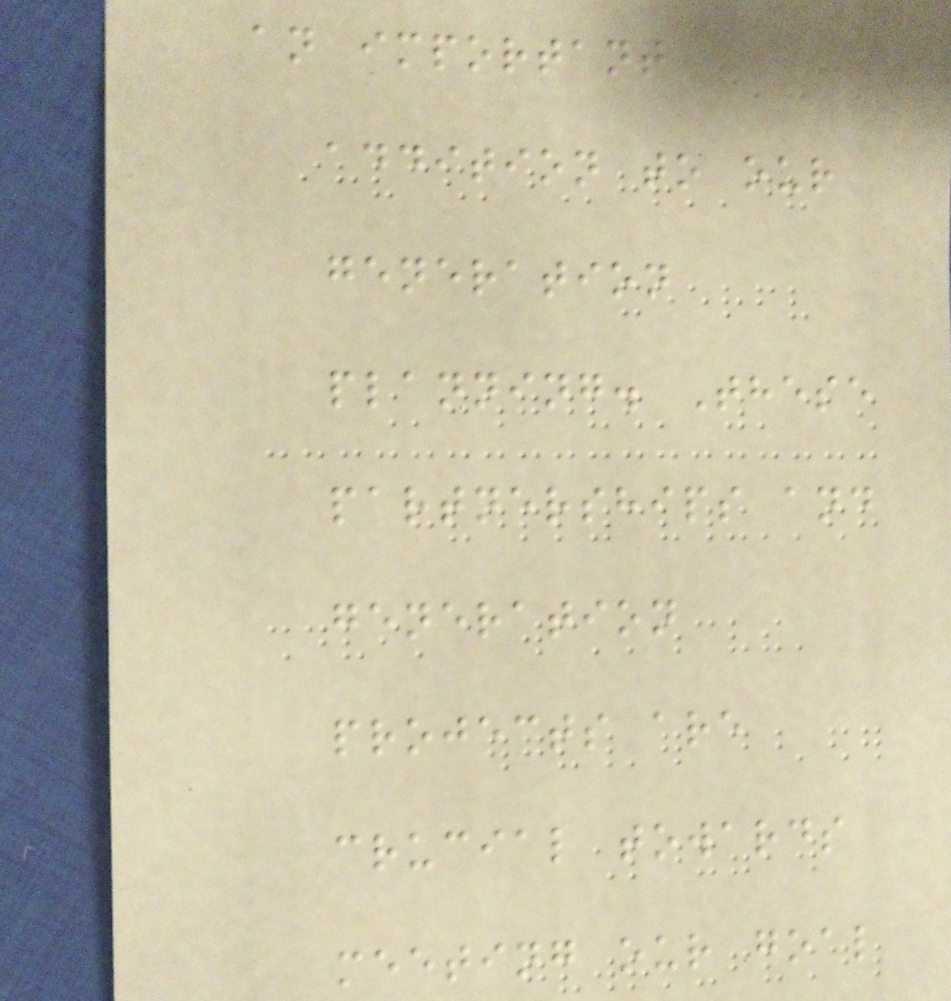an important
addition to our
generation
planning. These
partnerships and
generation
projects are
crucial towards
meeting our goal
